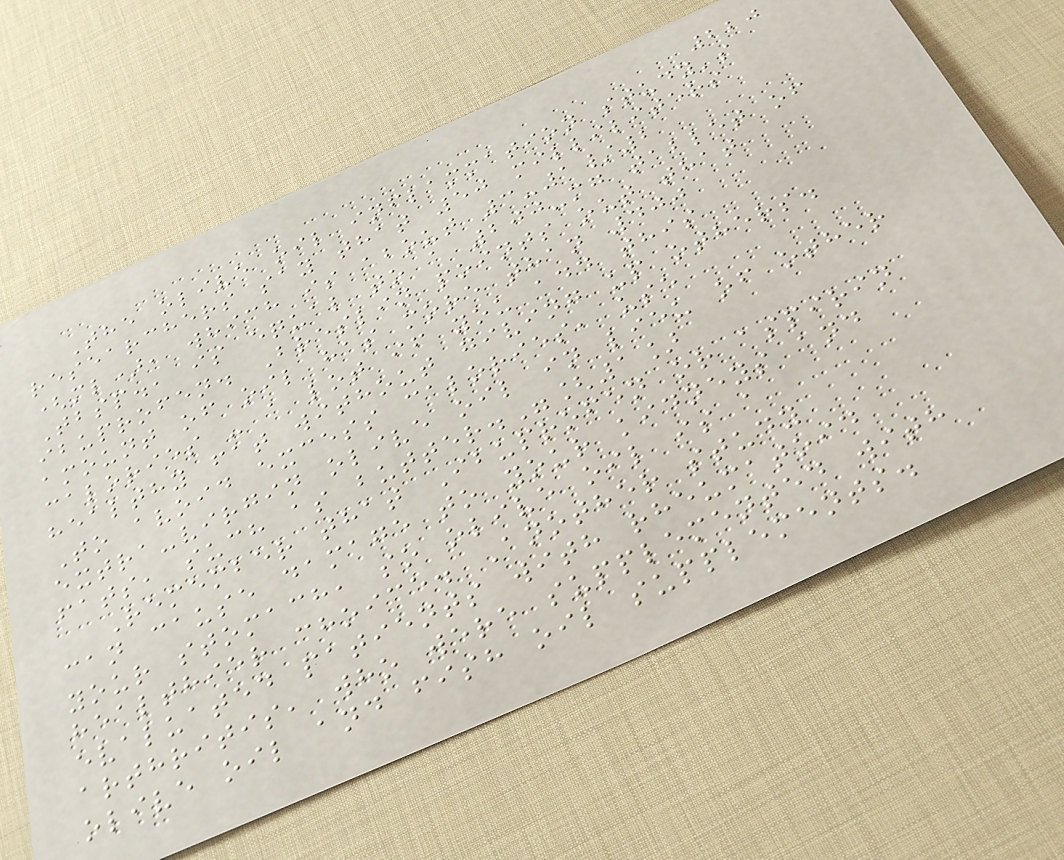220
The olive oil inflammation study's
researchers say that 50 milliliters
(ml), which is about 3-1/2
Tbsp., is equal to a 200-mg tablet of
ibuprofen. Breslin points out that
amount of oil has more than 400
calories - a lot if you add this
healthy fat without giving up others.
To avoid excess calories, use
extra-virgin olive oil in lieu of other
fats, such as butter."[1]
Remember that Ibuprofen or aspirin
can cause damage to your kidneys and
your stomach, so olive oil is a
healthier choice. Another study
evaluated patients with rheumatoid
arthritis, who were supplemented with
olive oil and fish oil supplements.
